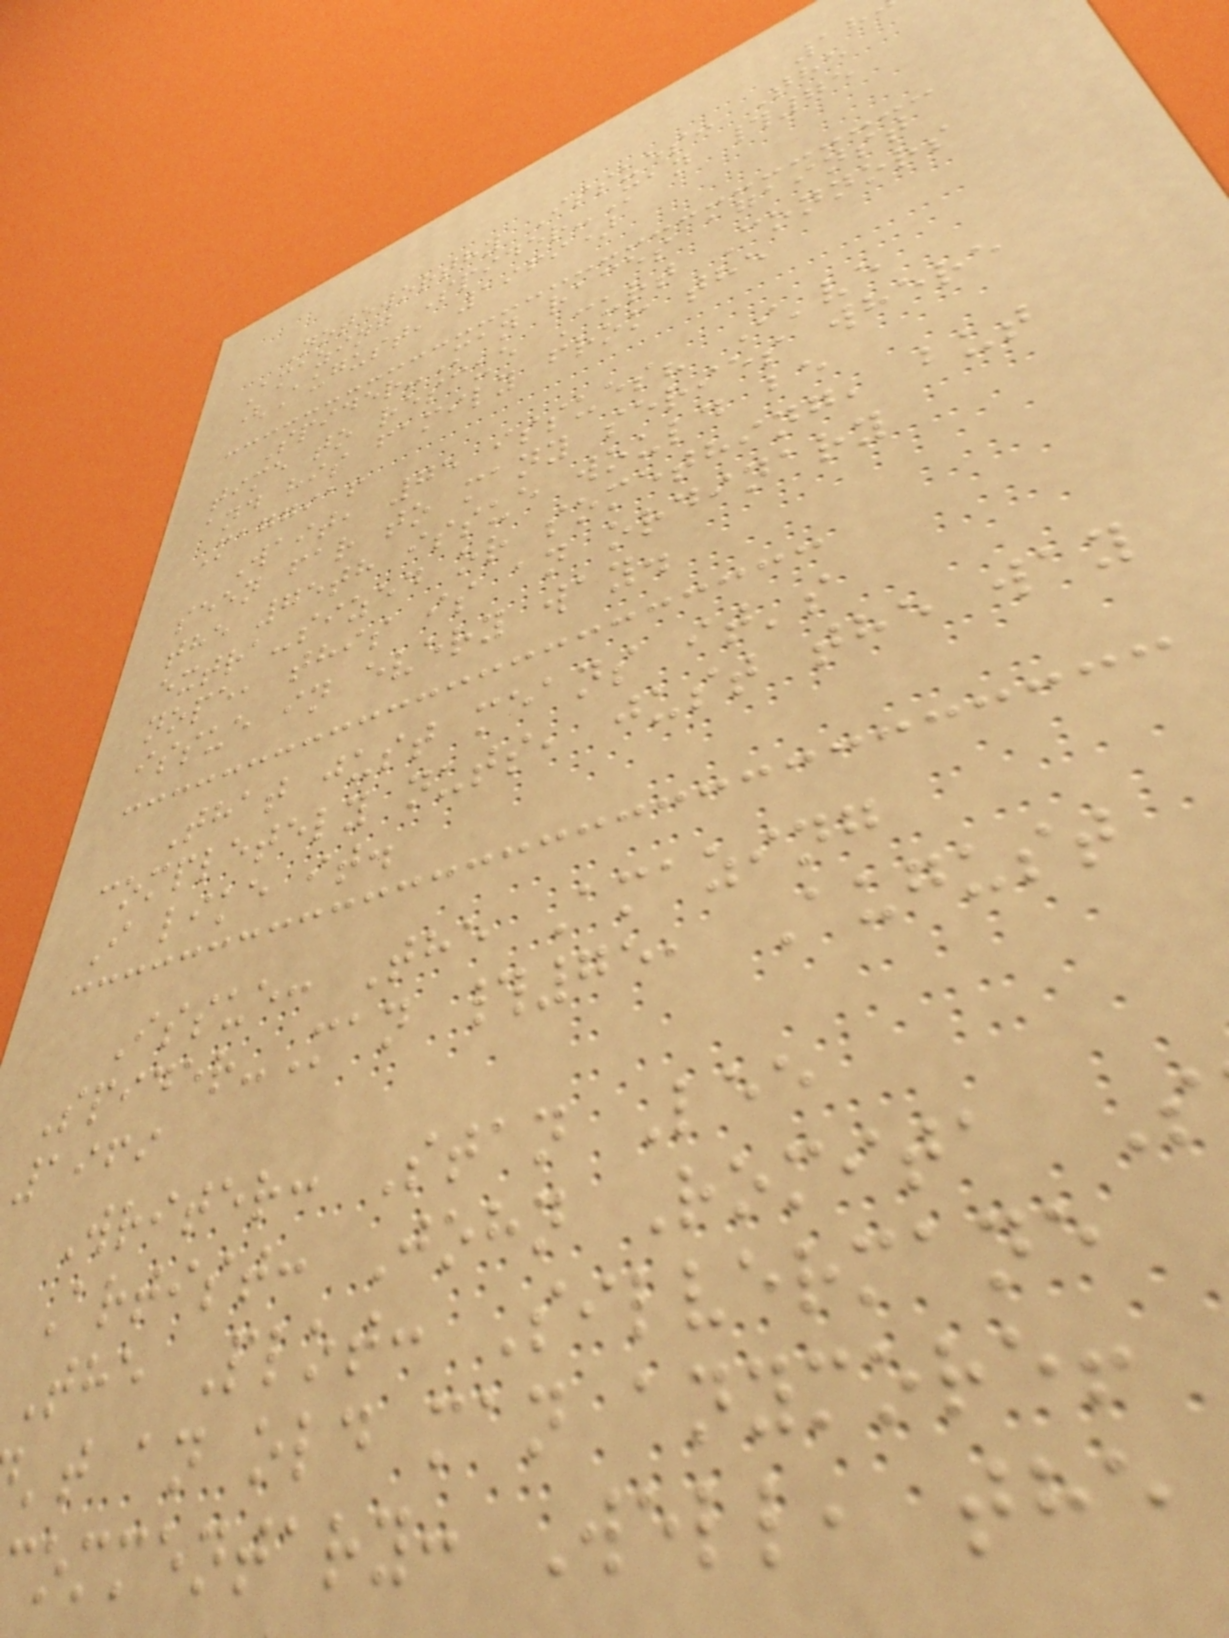Noteworthy Issues: The
Amazing Spider-Man #75
(August, 1969)
Spider-Man races against
time to rescue Curt Connors
and his family from the
Maggia!
Wait, 75 issues? I've
seen far to many series where
the 75th issue would be
extra-sized or something, but
nope, this is an ordinary
issue in every way.
That just means it's
completely nuts, just the way
I like it.
Issue: The Amazing
Spider-Man #75, August
1969
Writer: Stan Lee
Artist: John Romita S
The Plot: Silvermane
't an old man anymore!
ommentary: Well, the
